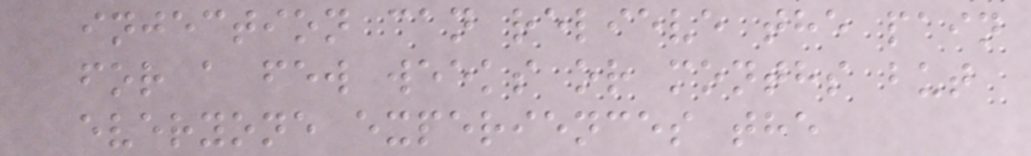injection can relieve the pain
for a few weeks or months but
everyone experiences the
